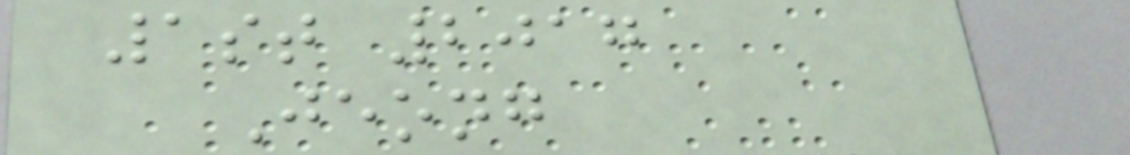1st 2017
Jeong
